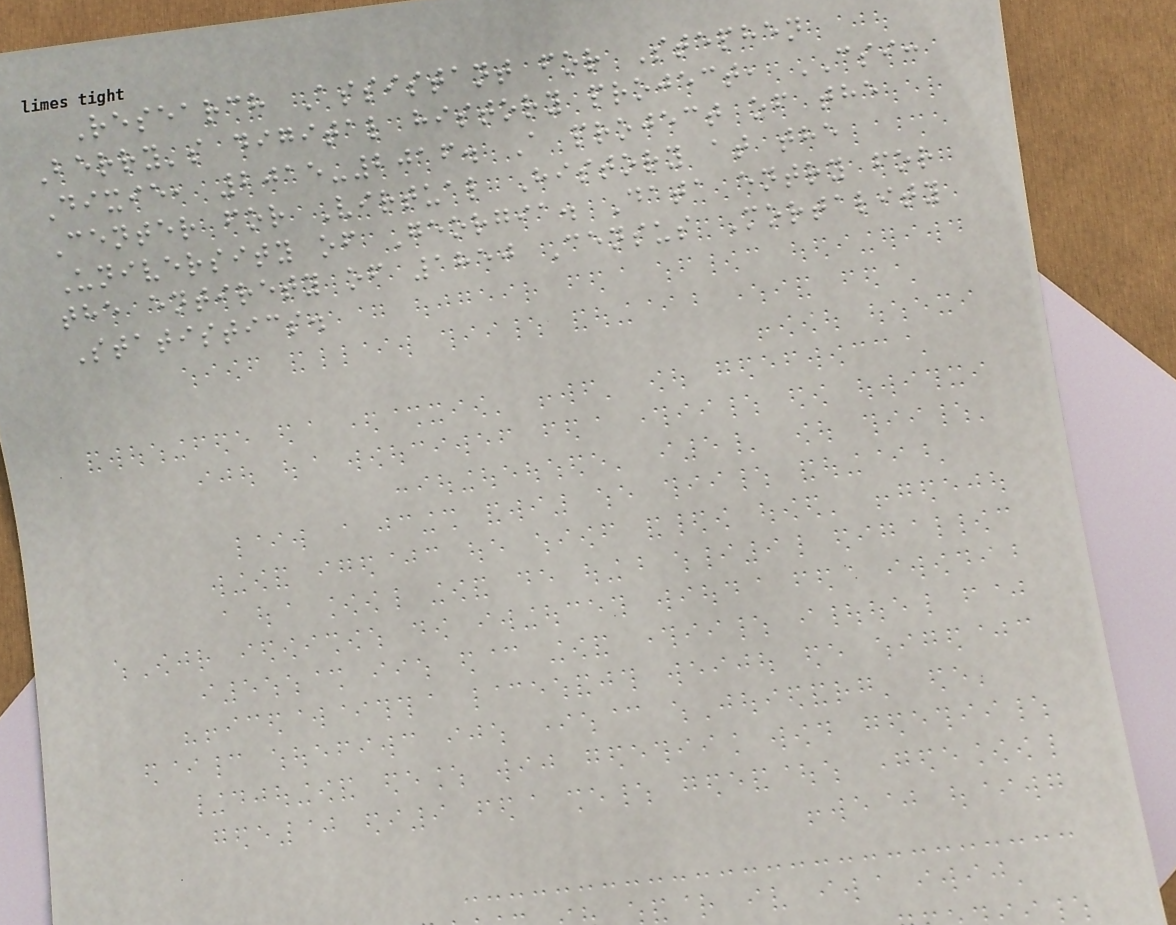Research Assistant for Stephen
Berry's digital history project, CSI:
Dixie, 2015-2016. A project of the
Center for Virtual History at the
University of Georgia. Data entry for
the entirety of 1850 Census Mortality
Statistics.
